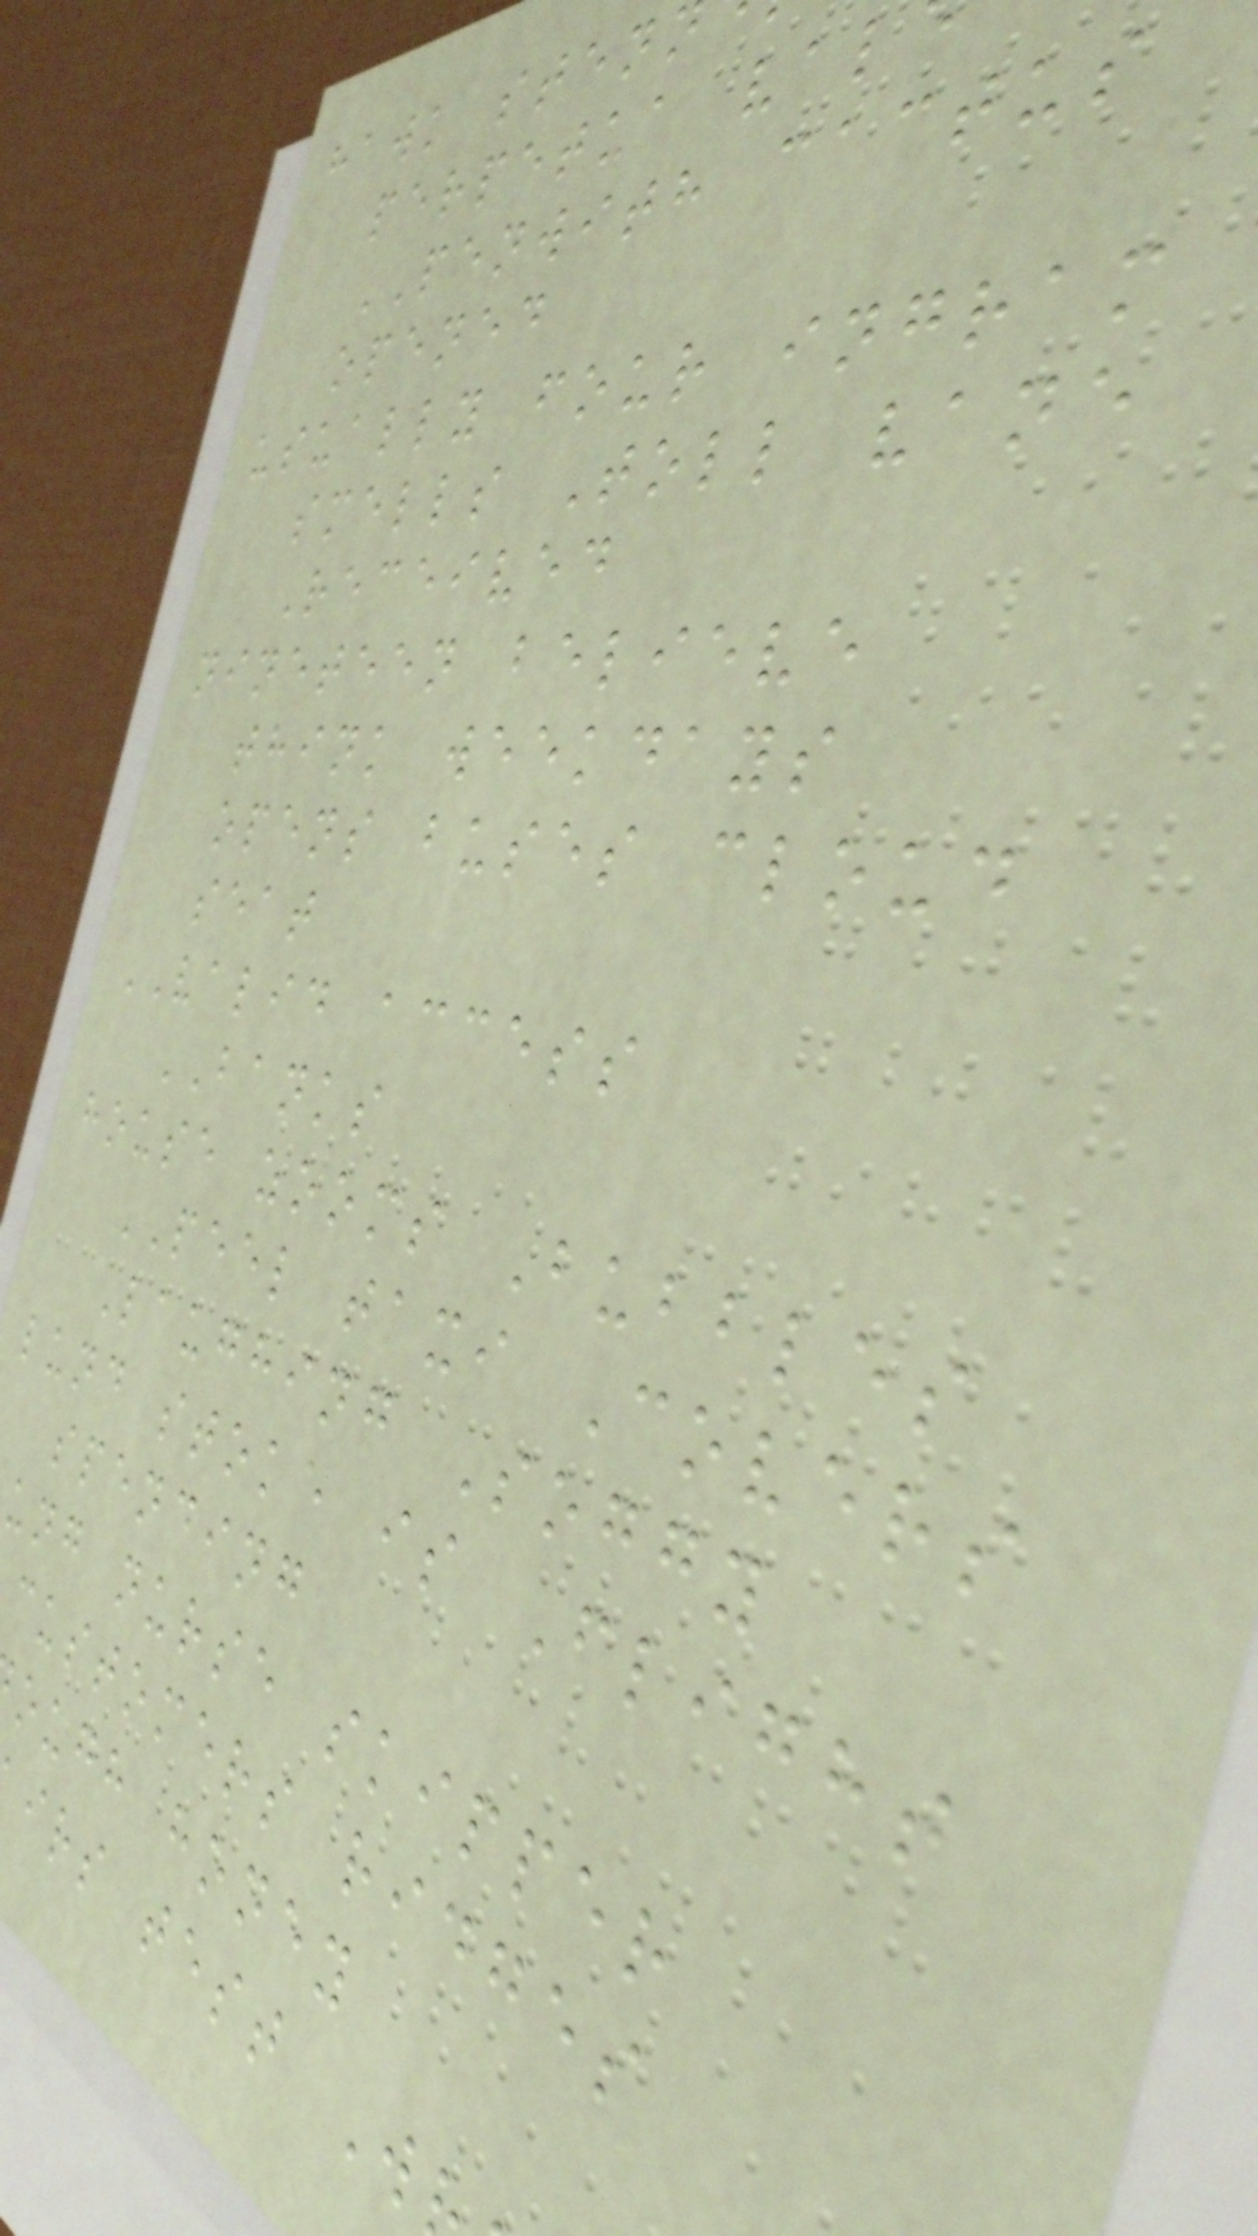hawk sten
perpetua val
PENWITH cactus
opened
usually four ingram
smells Toll vane
Received
nineteen believe
think weekdays
opens buses cloud
seat
VALID access
BANKS
house zooms Bubbles
PEEL taxi Covers
Laughing Soggy
lund stoke is Flight
spending
ung nurse skipper
customers ridges
ough honey
irs test W
